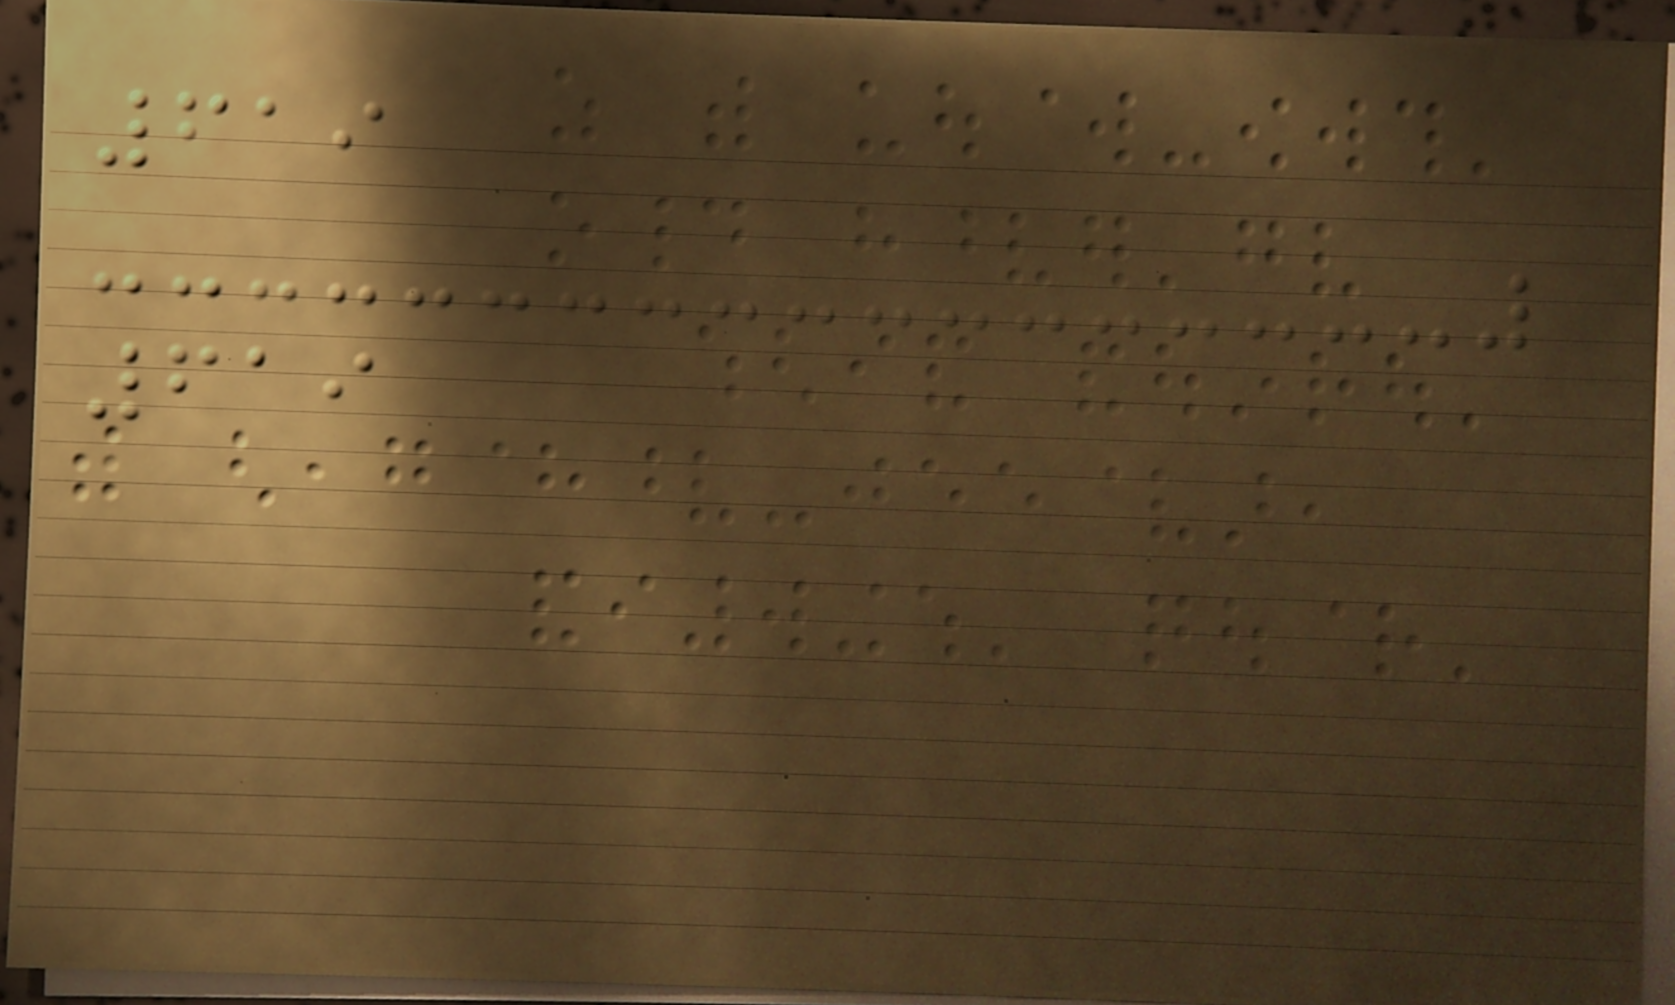619
619
